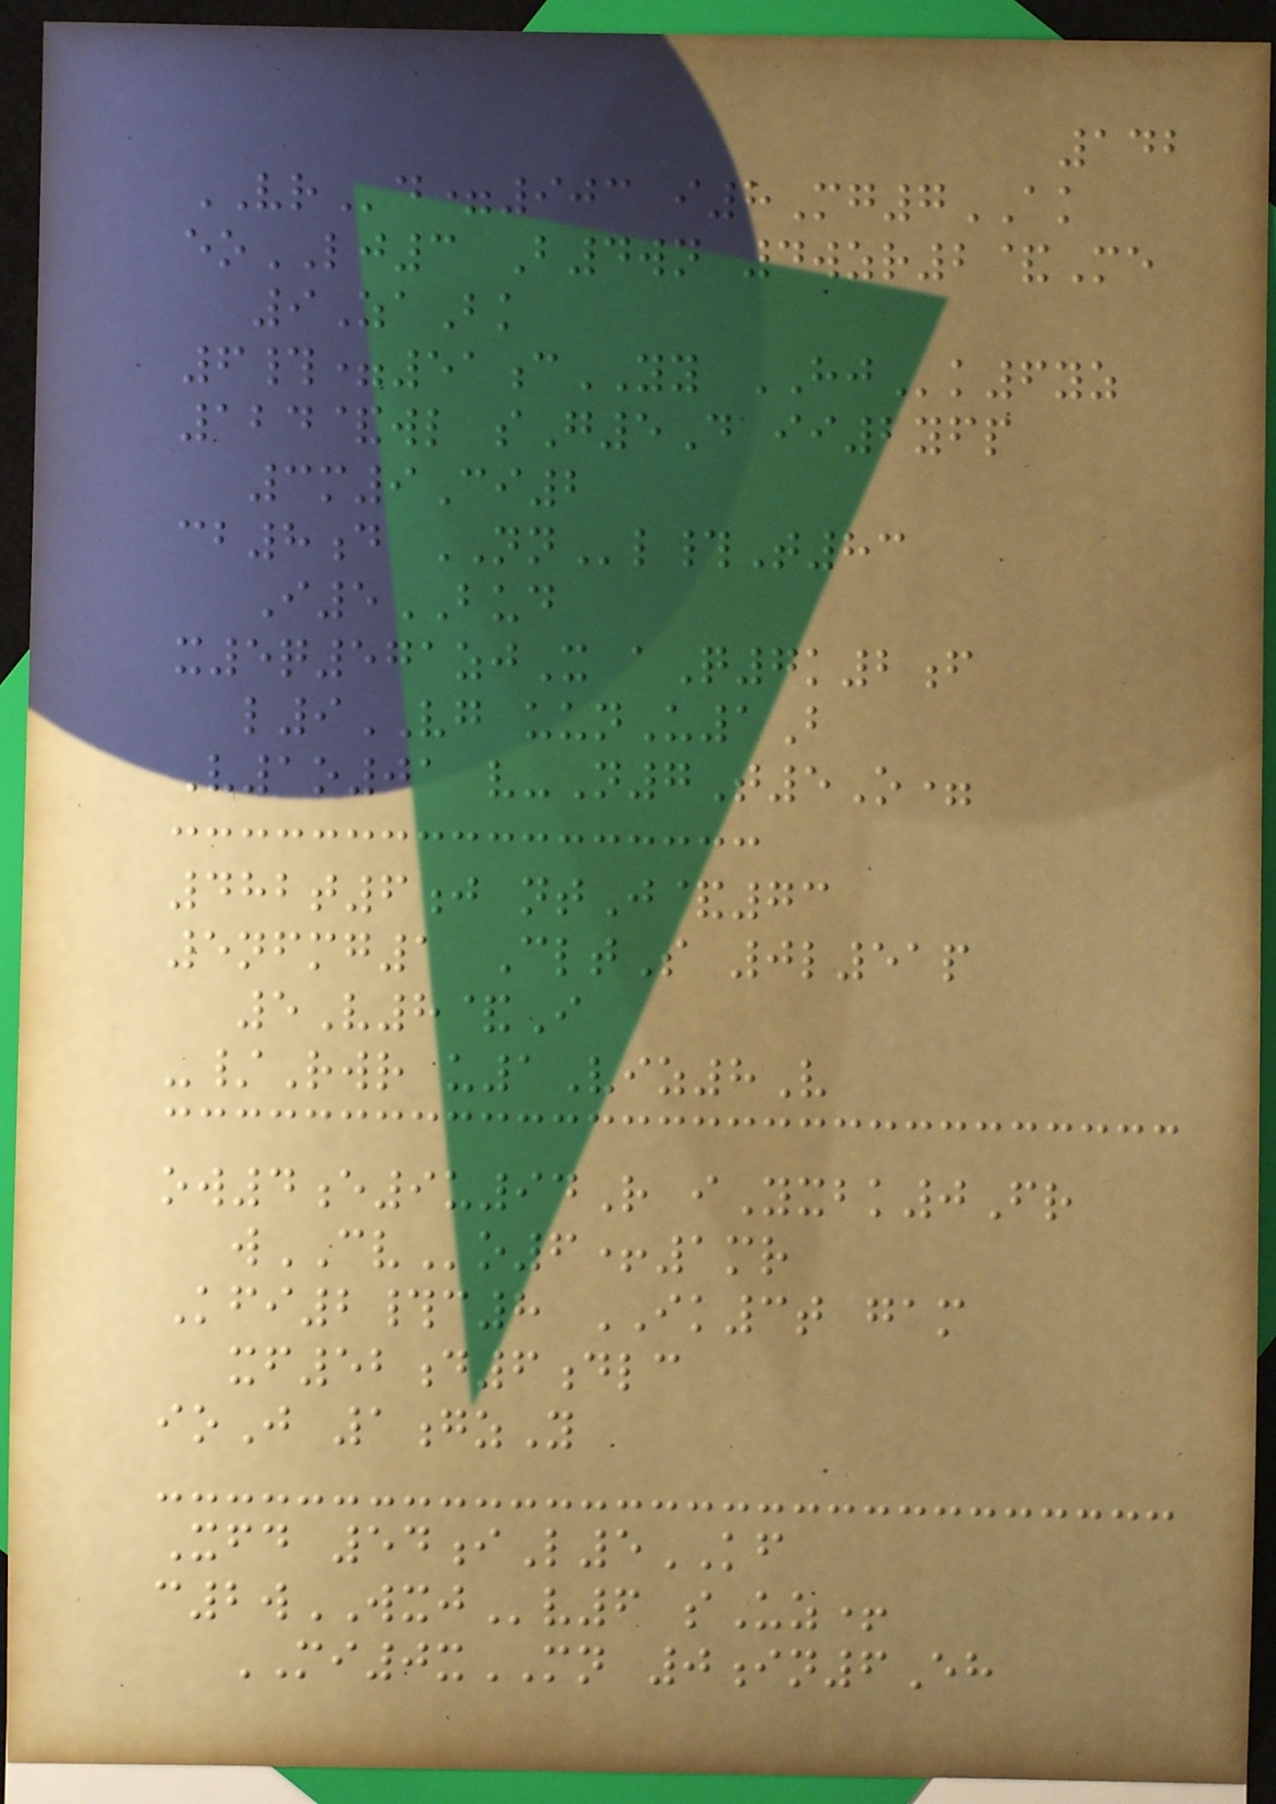142
VRd=903 i8Mg7AK
eoLJ3 B4wn 4wzr2&Me
9ZaBk
6#=51cYY HJk6yz
124&wl sG5D ii2yfp
3m9Ci2
cb8d NNl#T83
I5BUD
x5q571zjX aQ7k2f
l9VG uunU1B
V1o01 v-N7T5O=
482t6j ntJ&73
5nfmg1 CltS 0l51p
5V8&I
-/Rwr u1Viz8V
ow4e9u94R iYxbk0Fr
wCVo6+1mr
Kfi2#c8 IK3t gam
xf52d6dlc
ioJ 1gzY
Xfd 54iL5KF
c2wWXJv6 sUz+
MI0xMN 0in6Eh
